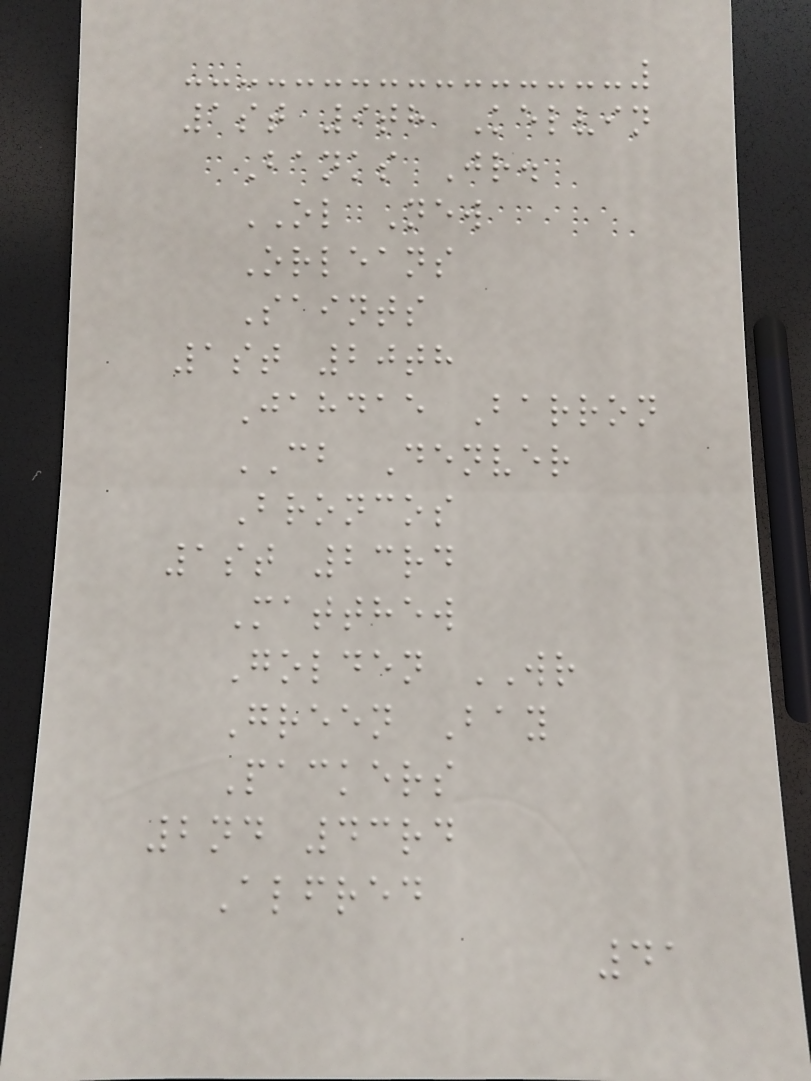1st 9th Kelvin
Banks Jr.
OL New
Orleans
Saints
1st 20th
Jahdae Barron
CB Denver
Broncos
1st 23rd
Matthew
Golden WR
Green Bay
Packers
2nd 43rd
Alfred
41
